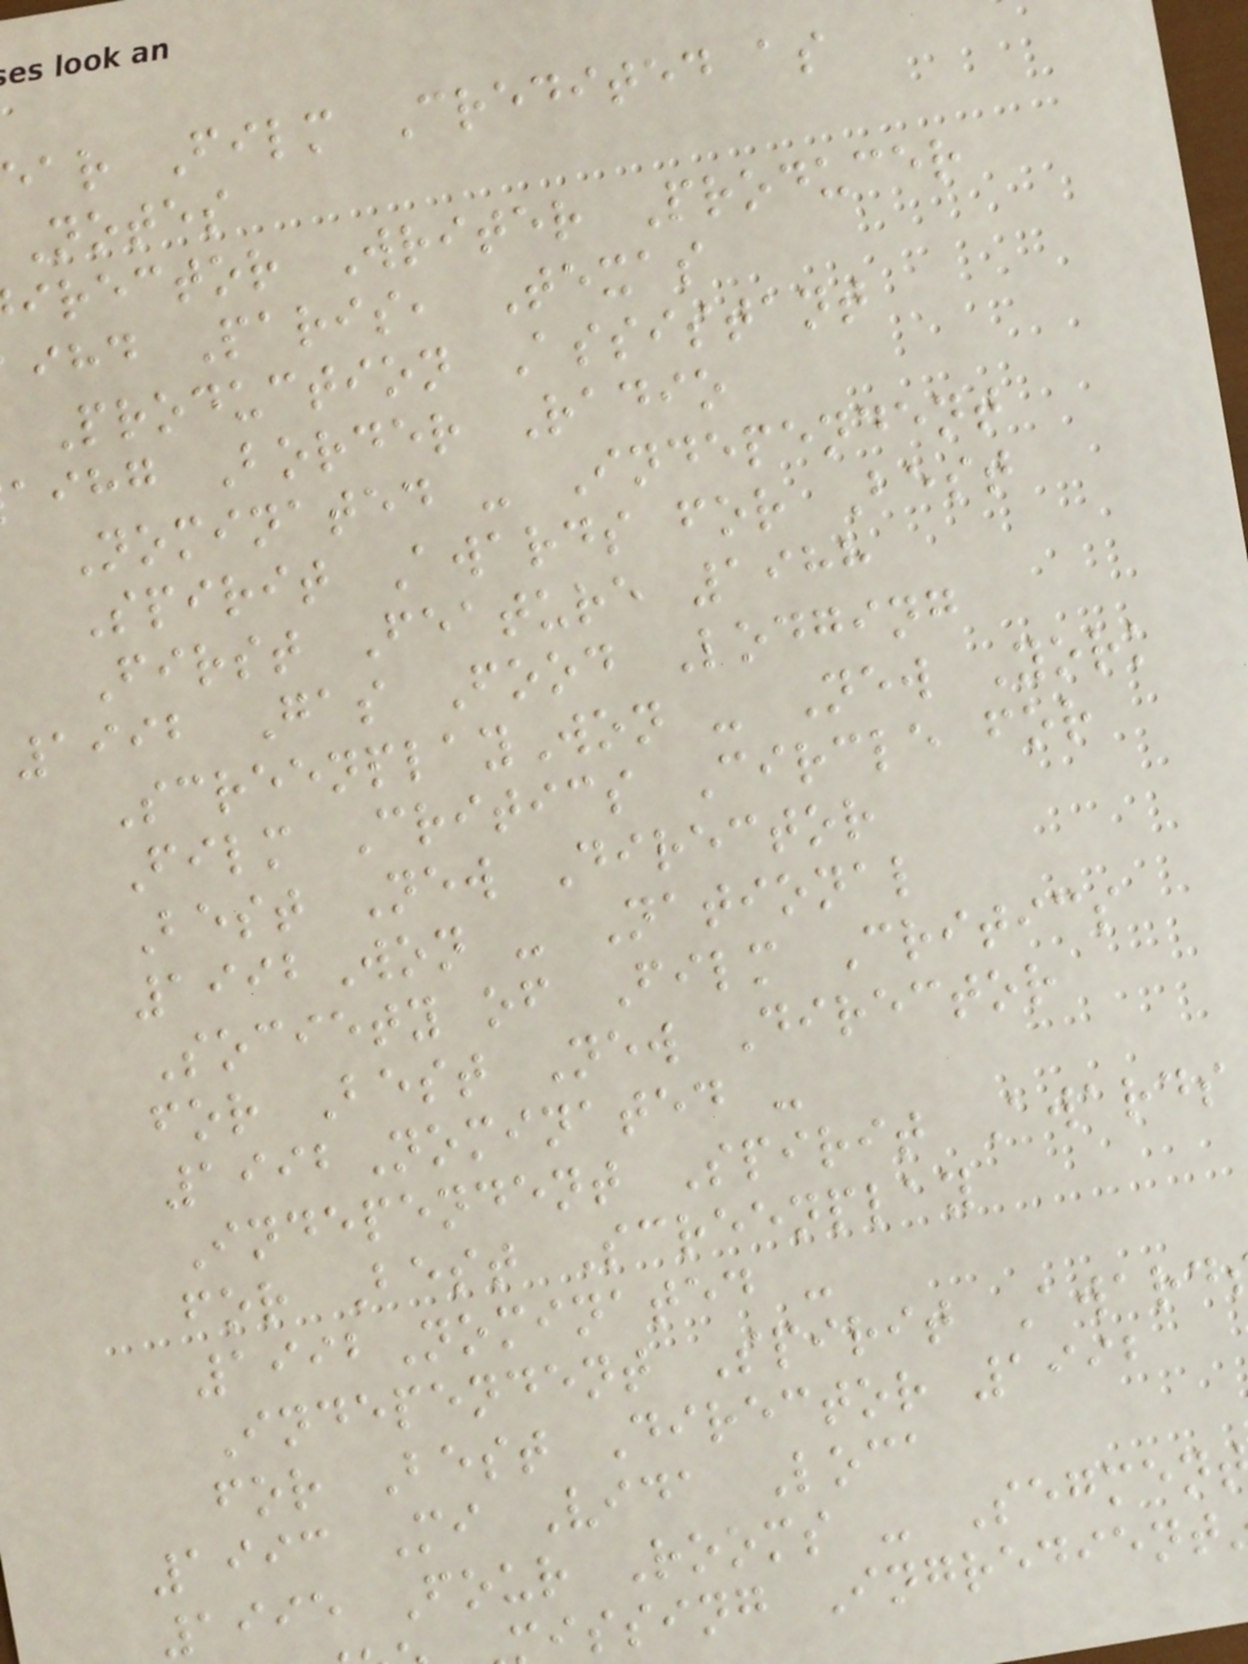ear Film Credited as
Notes
irector Writer Producer
ihd Paris, Texas
Production Assistant
aihg Border Radio
Nominated - Independent
Spirit Awards for Best
First Feature 1988
1992 Gas Food Lodging
ScreenplayWon - New York
Film Critics Circle for
Best New Director
1992Won - National
Society of Film Critics
for Best New Director
1992Nominated -
Independent Spirit Awards
for Best Screenplay
1992Nominated -
Independent Spirit Award
for Best Director 1992
1993 Mi Vida Loca
1995 Four Rooms - Segmen
issing Ingredient
